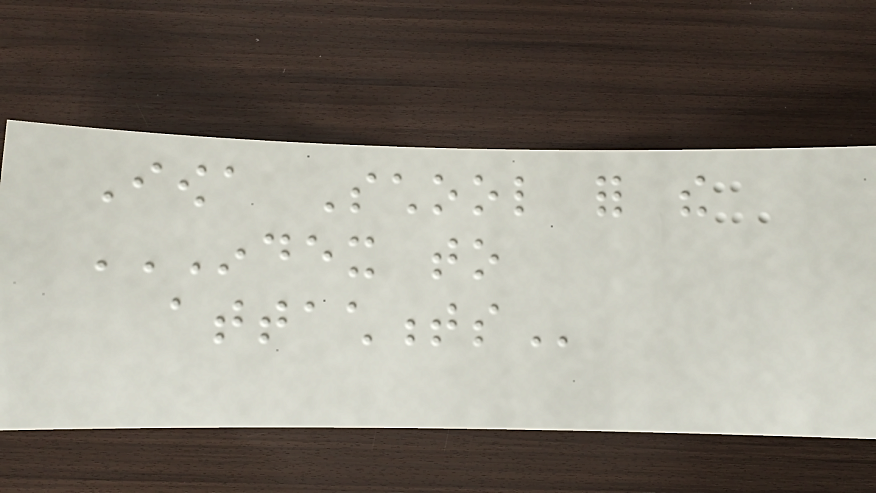Iowa School for the
INDEX TO
ATTACHMENTS
